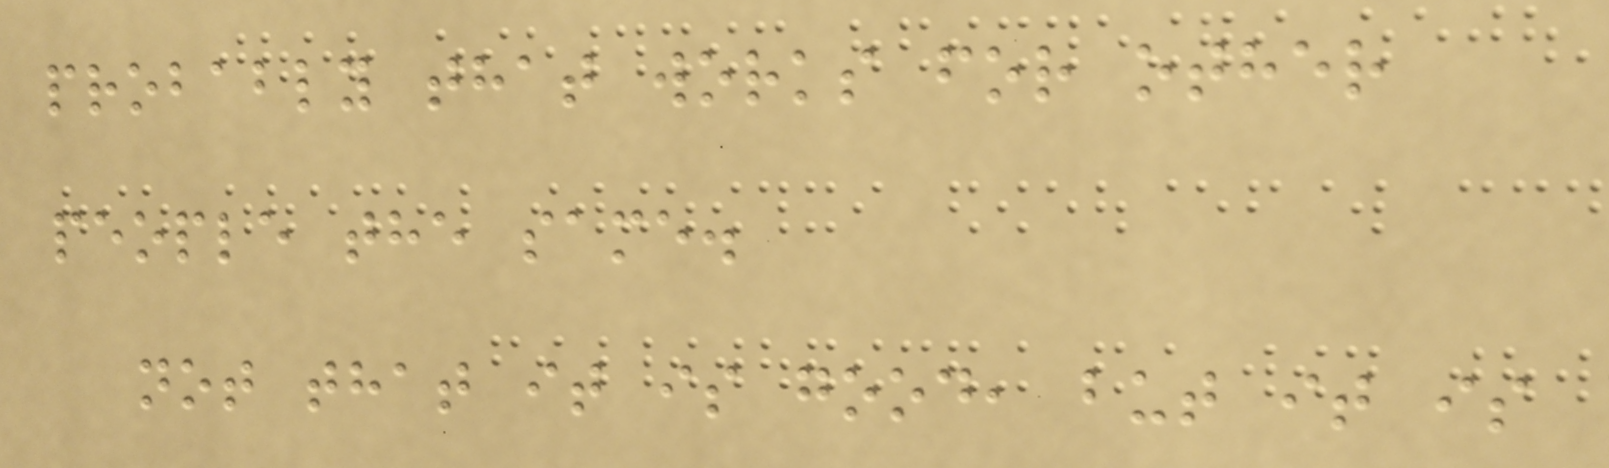probably that works for other
people the same.
not that it is good, but it is
